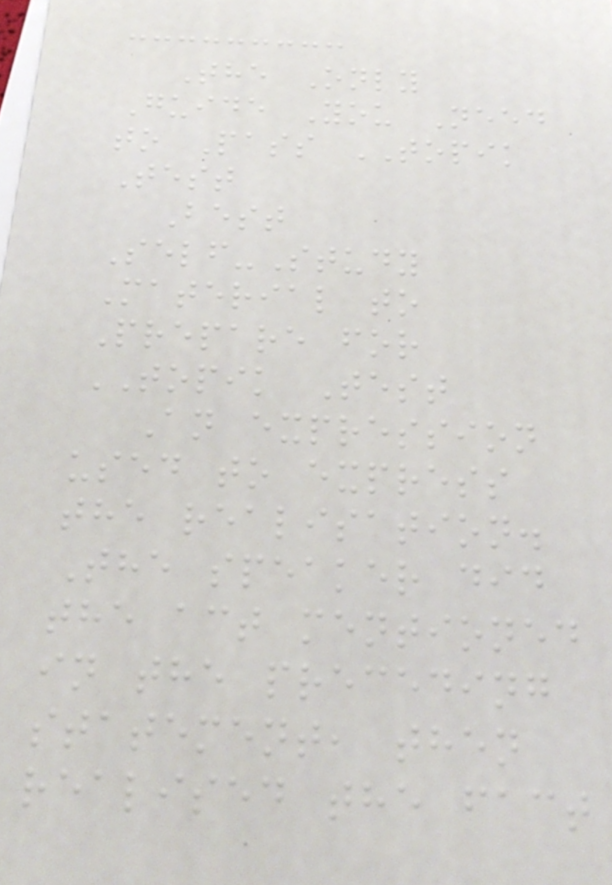The Only
Guide You Need
to Pass TOPIK
Test
Best
Self-Study
Material to
Prepare for
TOPIK Test
An expression
used to express
the realisation.
The speaker did
the act mentioned
in the preceding
statement, then
realised the fact
